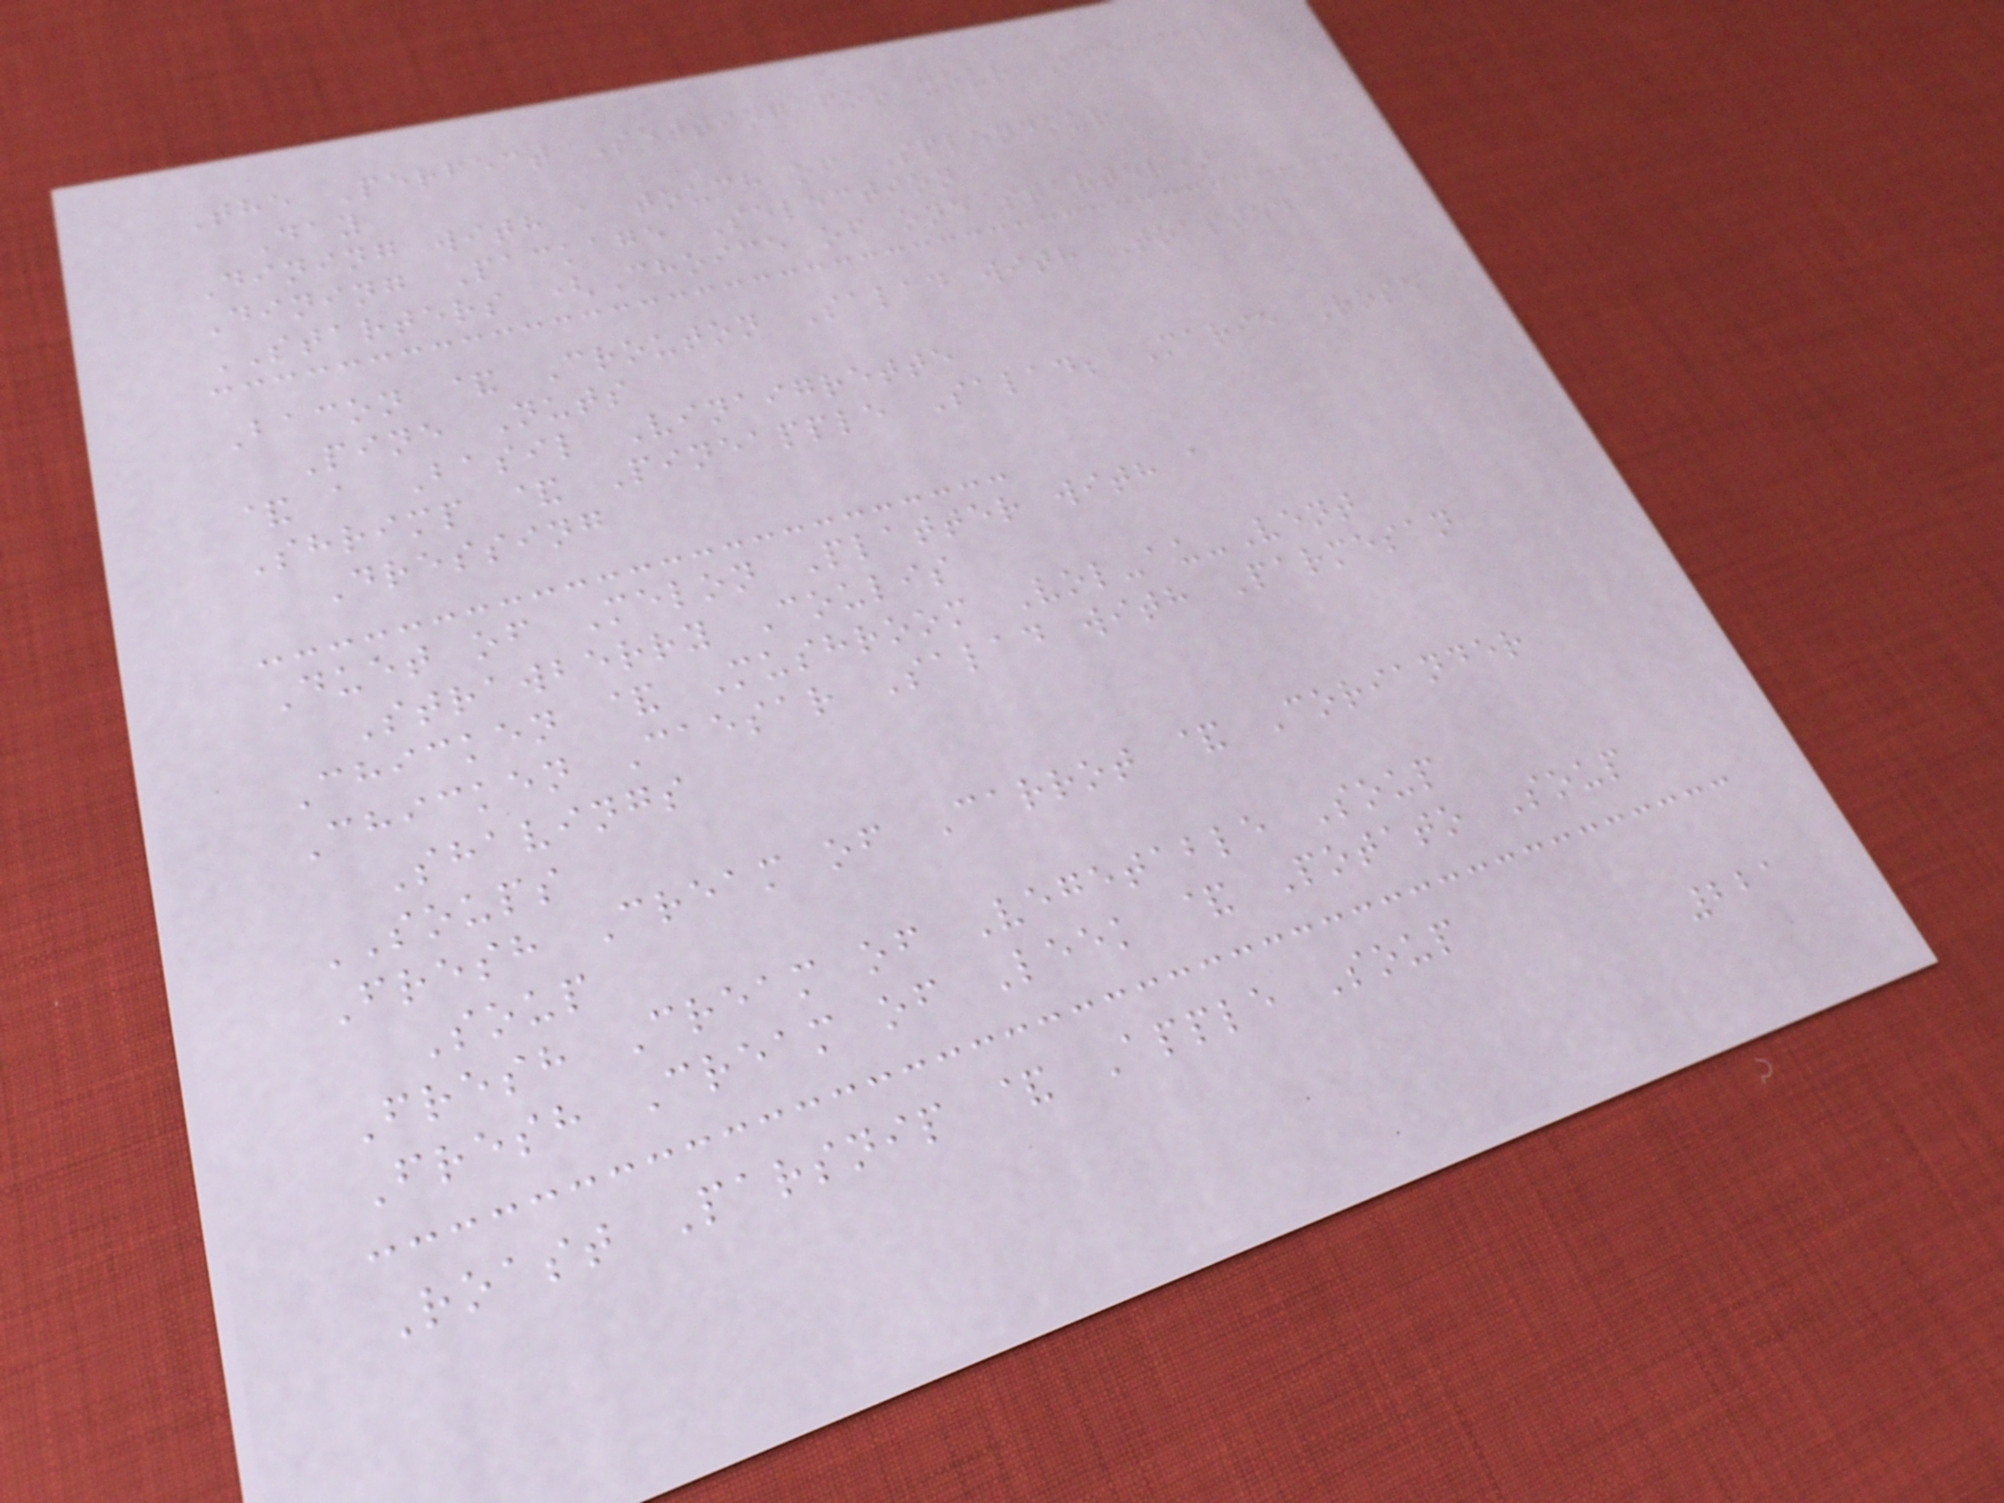The Perfect Setting for your Special
Day
Dining with a touch of Splendour
Dining Package Selection
STARTERS (Choice of one starter)
Bacon & Crouton Salad with Toasted
Pine Nuts
& a Basil Vinaigrette
Shrimp & Pineapple Salad; Marie Rose
Dressing
Duet of Melon Platter with a
Strawberry Coulis
Chicken & Mushroom Vol-au-Vent
Chicken Caesar Salad with Parmesan
Shavings
SOUPS
Fresh Cream of Carrot & Coriander
Soup
Fresh Cream of Vegetable Soup
Fresh Cream of Leek & Potato Soup
Roast Parsnip & Apple Soup
221
